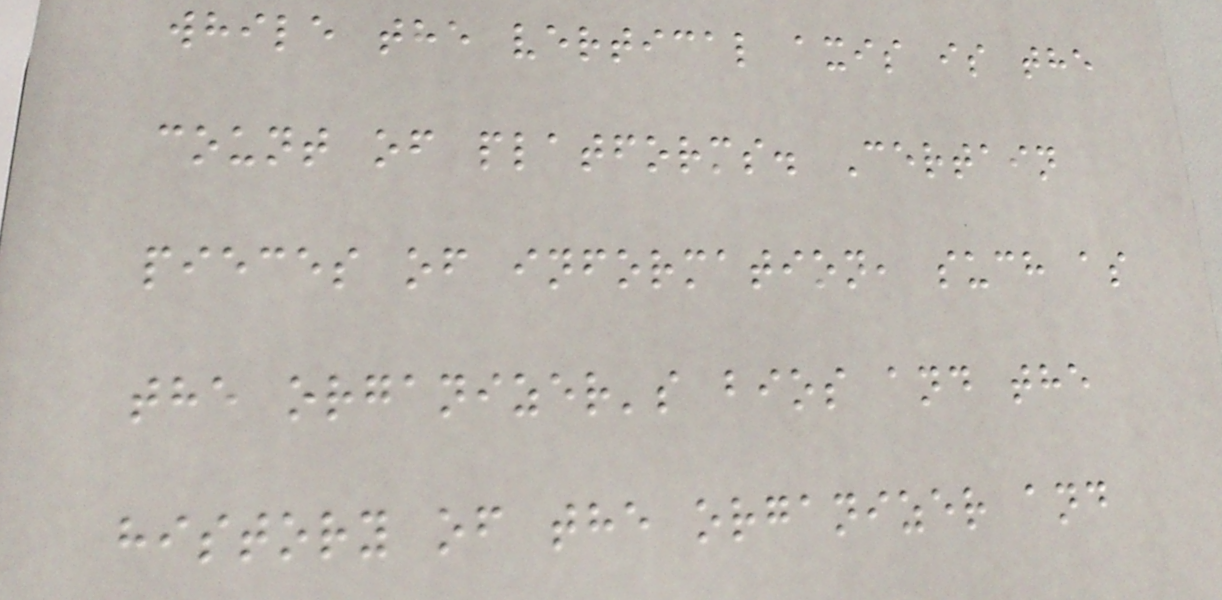while the vertical axis is the
count of platforms. Certain
pieces of information, such as
the organizer's bios and the
history of the organizer and
